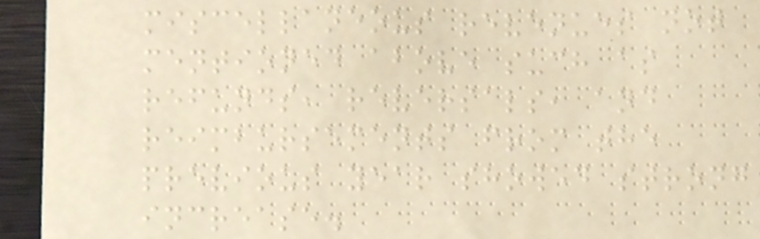miscellaneous revenues not
mentioned above such as
refunds, reversals, and
reimbursements from the
previous year showed strong
increase.
